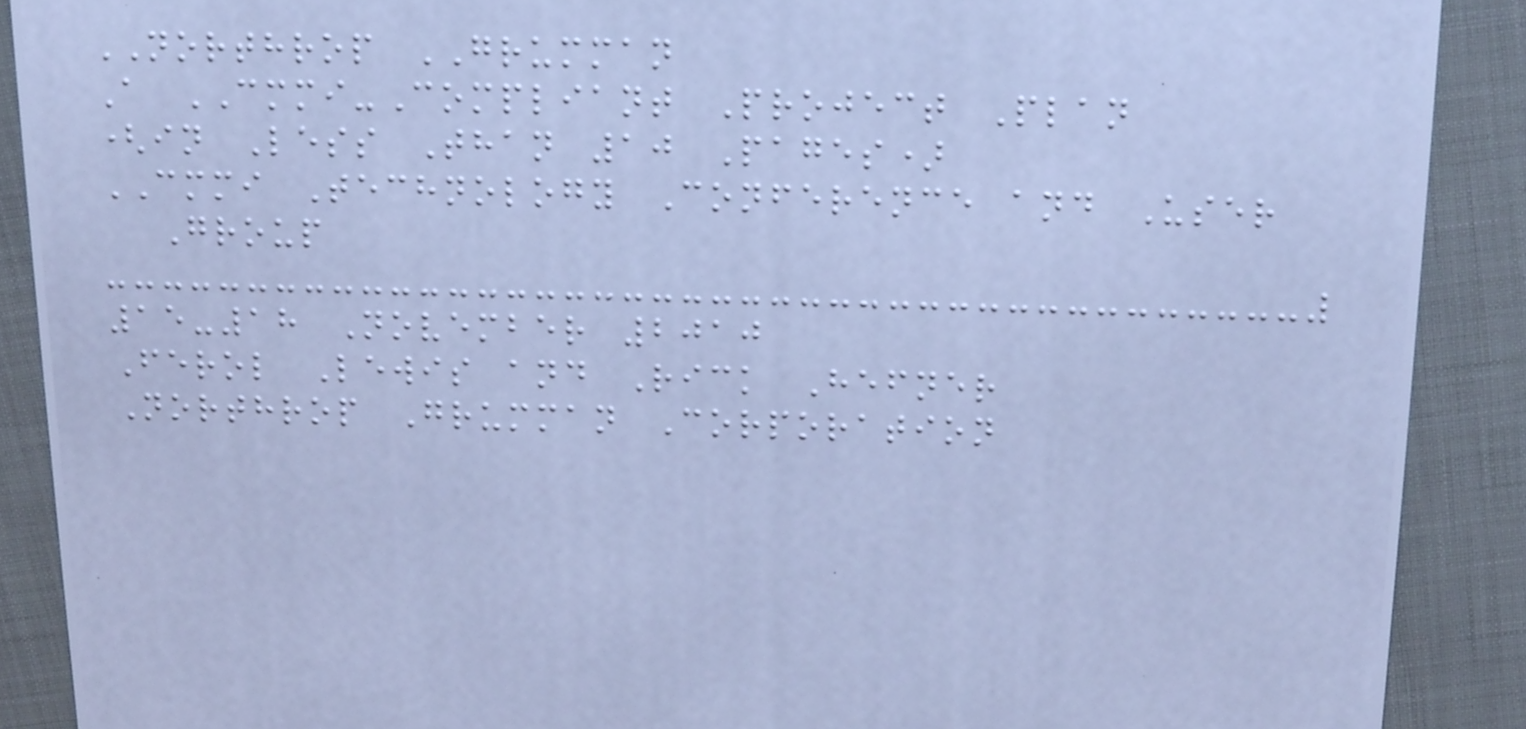NORTHROP GRUMMAN
A CMMI-Compliant Project Plan
(in Less Than 10 Pages)
CMMI Technology Conference and User
Group
15-18 November 2010
Ferol Lewis and Rick Hefner
Northrop Grumman Corporation
